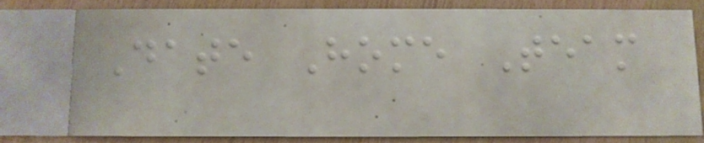Date Home Team
